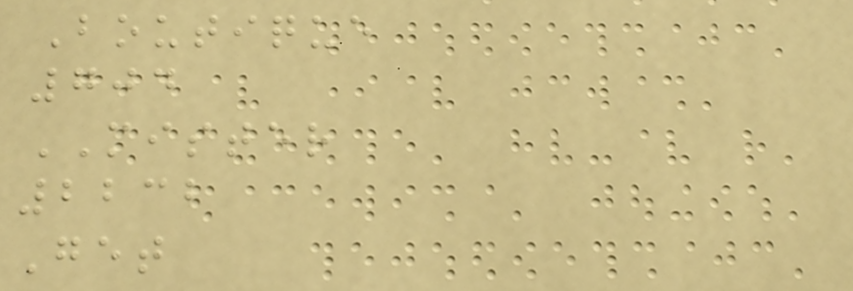Boutique
704
MISTER
2232
Get
